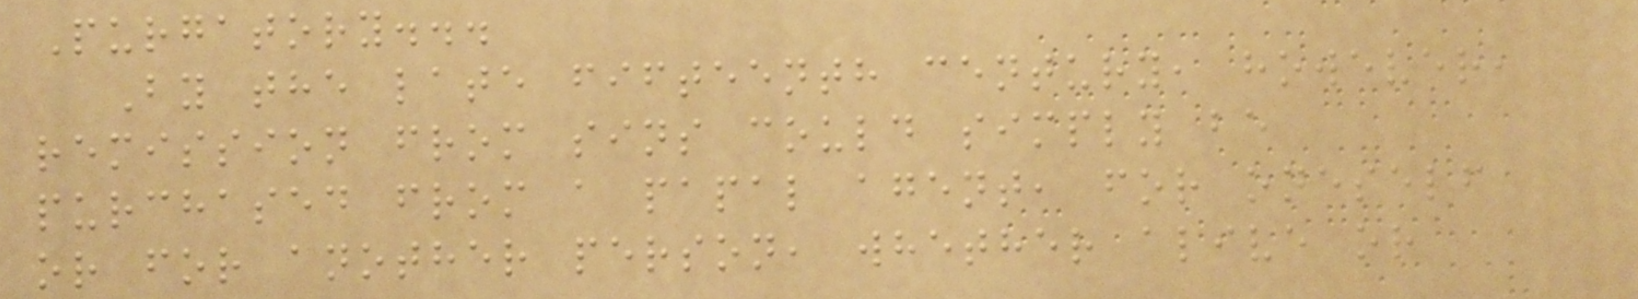Purgatory...
By the late fifteenth century, however,
remission from sins could simply be
purchased from a papal agent, for oneself
or for another person, whether alive or
